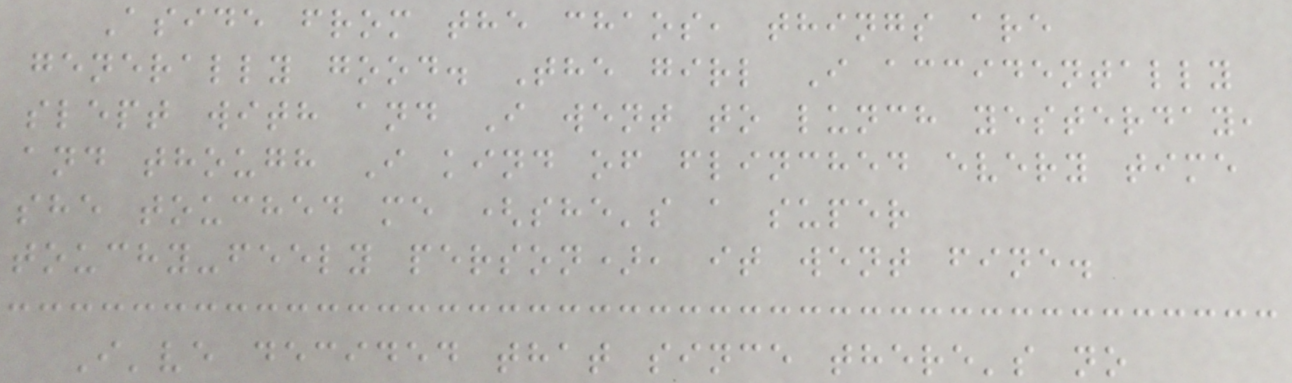Aside from the chaos, things are
generally good. The girl I accidentally
slept with and I went to lunch yesterday,
and though I kind of flinched every time
she touched me (she's a super
touchy-feely person), it went fine.
I've decided that since there's no
